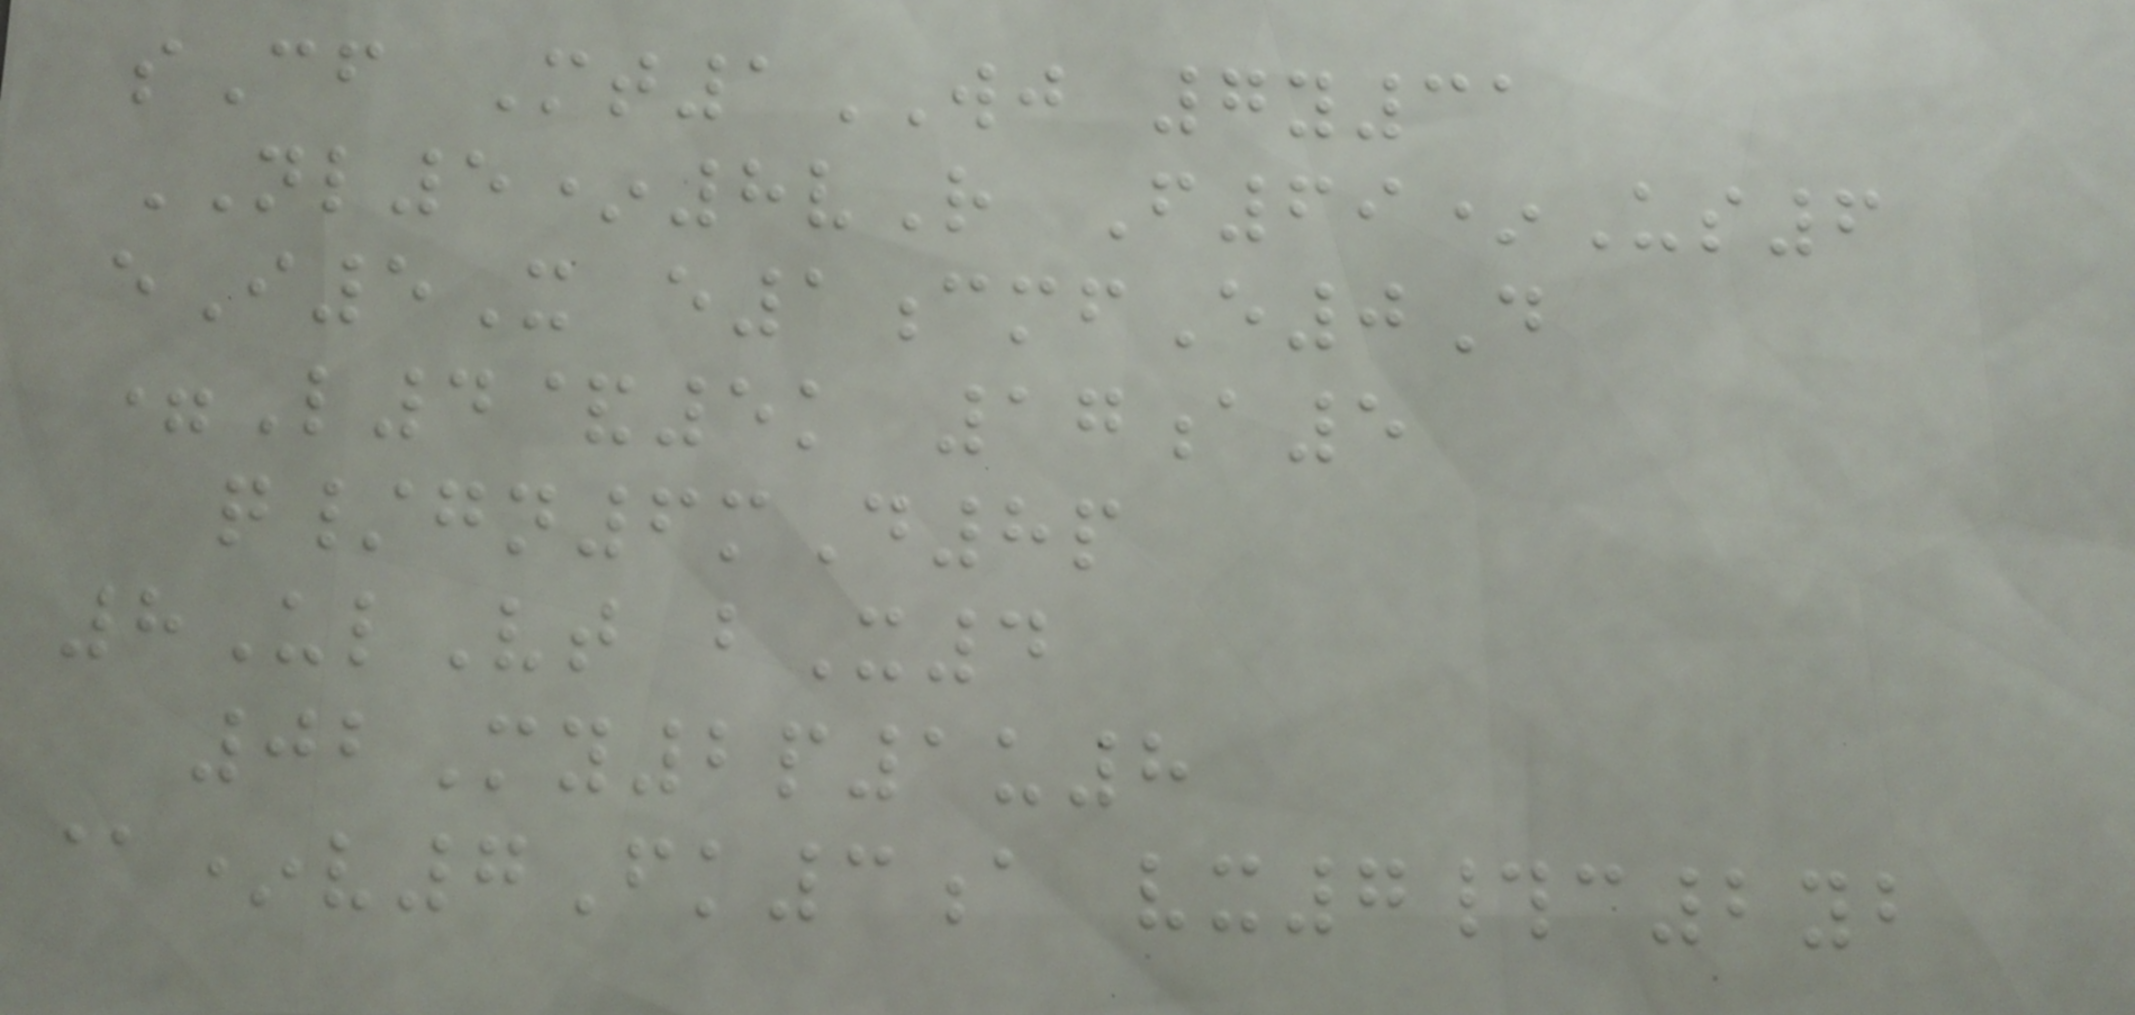sCf Mt1WJ 7y31
NL5*8vR F69*Us6
eI5X e1cmfE0D
=L4&5k 17a5
q/gn6mD8p
8UlVt bX4
02My2p1u8
@*v7Fk3a vx7#c2yb
